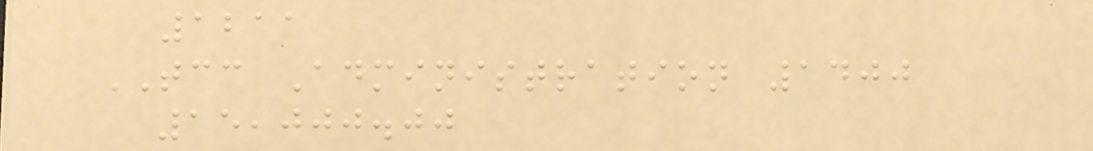1211
TCC Administration 1400
15,000.00
